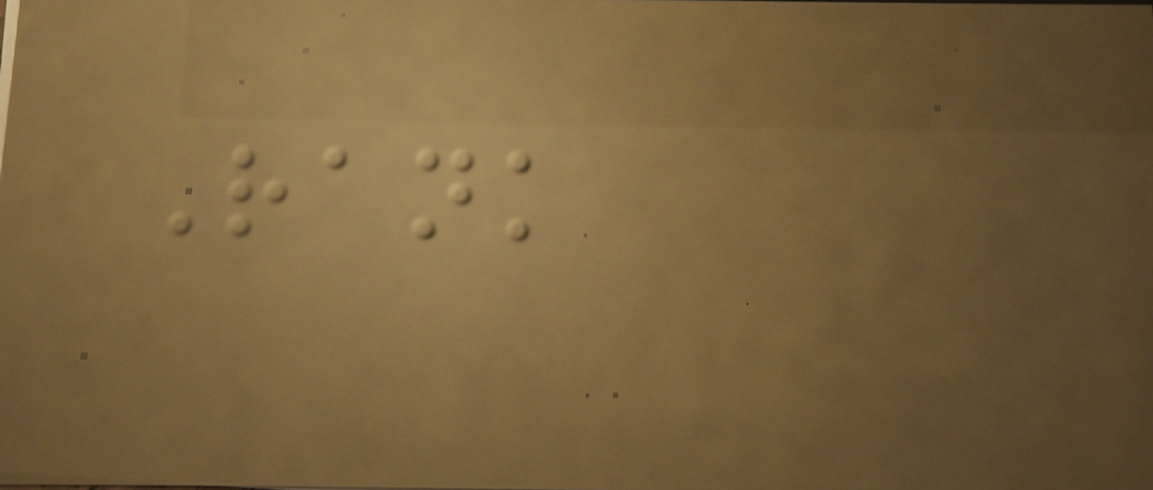Rank
